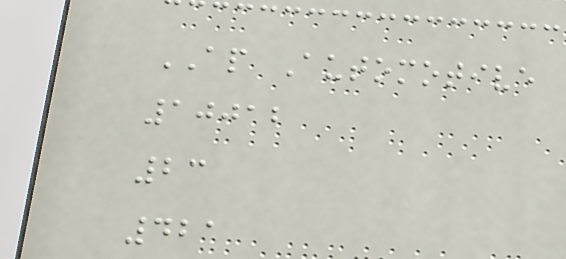AP Automotive
10012
23
421
